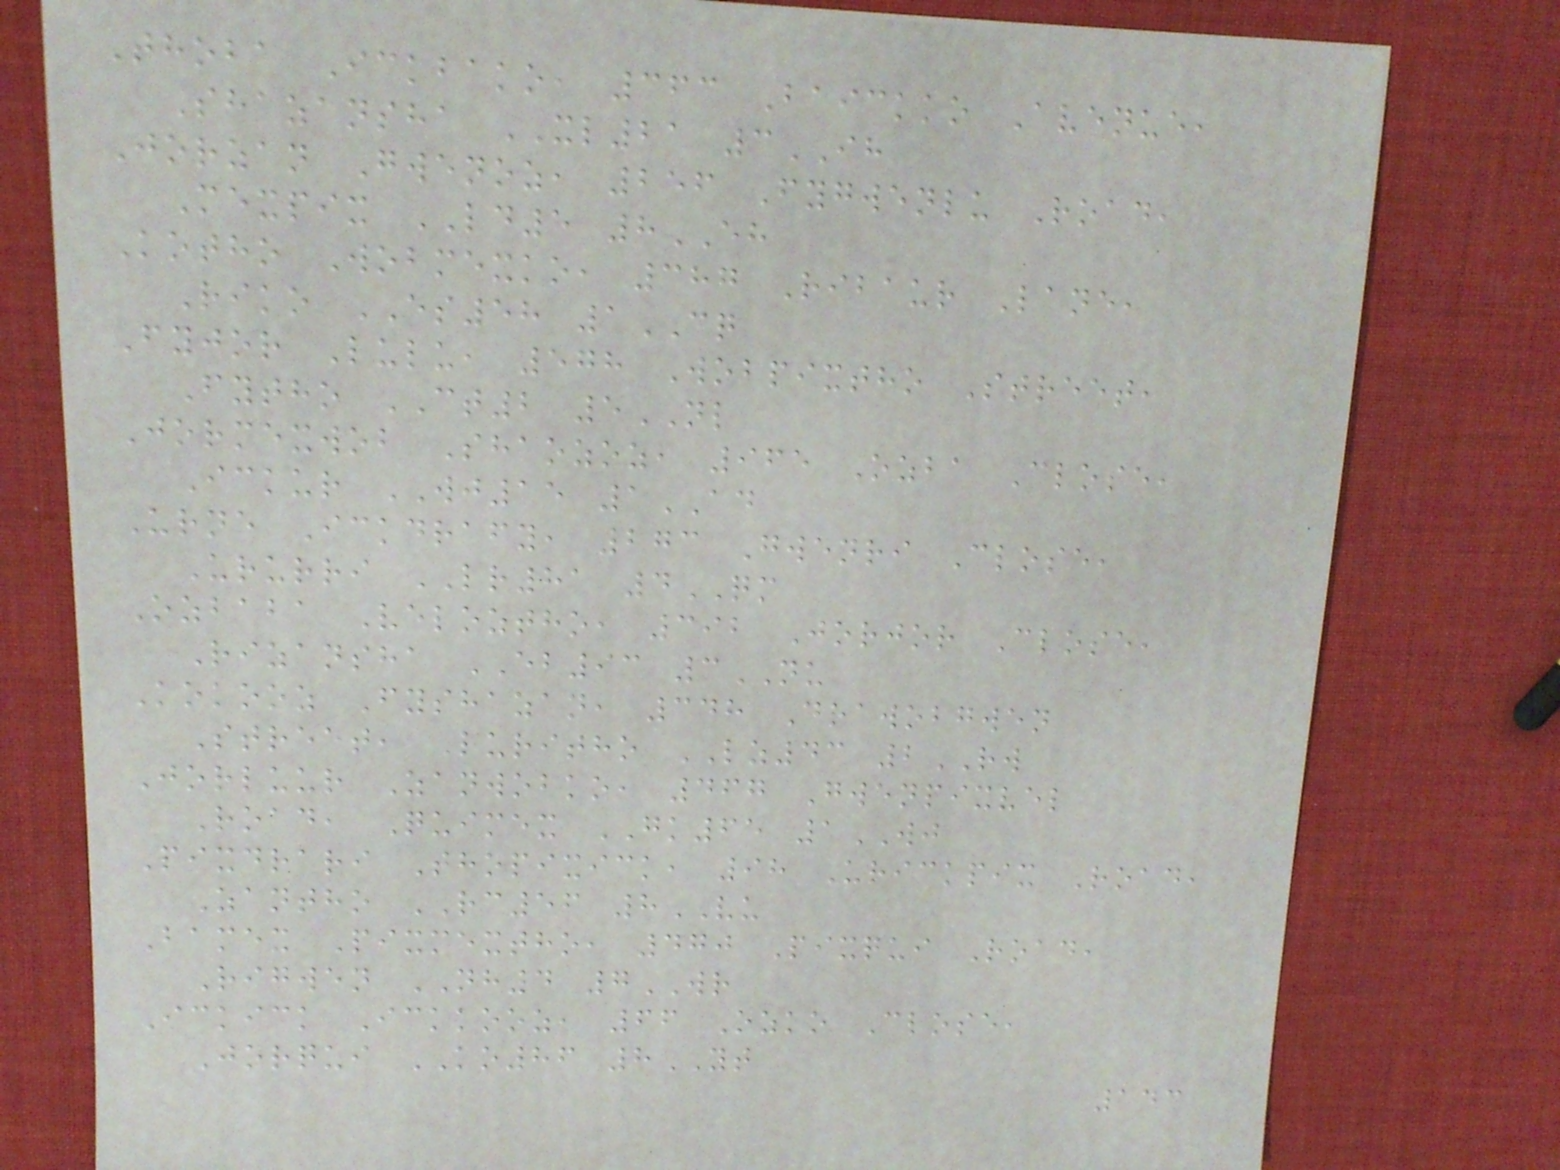Thoba Ickbako, 363 Baickko Avenue,
Shazansha XL21 3IH
Jorzan Gwenoz, 256 Fygwenlu Road,
Mexpix LD5 8EH
Kotho Wobmexko, 387 Ribaur Lane,
Riko ES58 1CQ
Fyjor Lulu, 578 Wobpixtho Street,
Fytho CT2 5NL
Jormexwob Shaozoz, 965 Ozba Close,
Ickur WJ15 1AD
Urne Ickdrafy, 273 Gwenri Close,
Ururri LR81 4QM
Ozbaba Veloztho, 392 Jorjor Close,
Rizansha EB93 3NU
Kokooz Fyshazan, 348 Drawobgwen
Street, Luritho LZ43 2RW
Jorluur Zanwobko, 467 Gwenpixvel
Road, Quimex GK65 1WJ
Pixdrari Thopixick, 98 Urickpix Road,
Zantho RC56 8VU
Bamex Pixmextho, 470 Pixqui Road,
Rigwen NH4 7WR
Ickick Ickkooz, 66 Ozko Close,
Jorqui KO86 8YT
143
